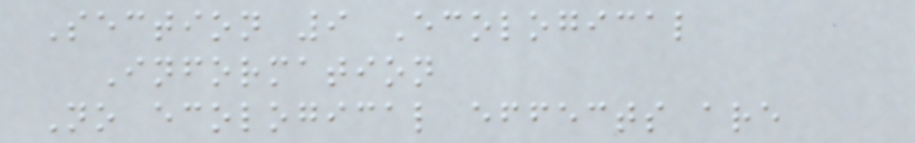Section 9 Ecological
Information
No ecological effects are
